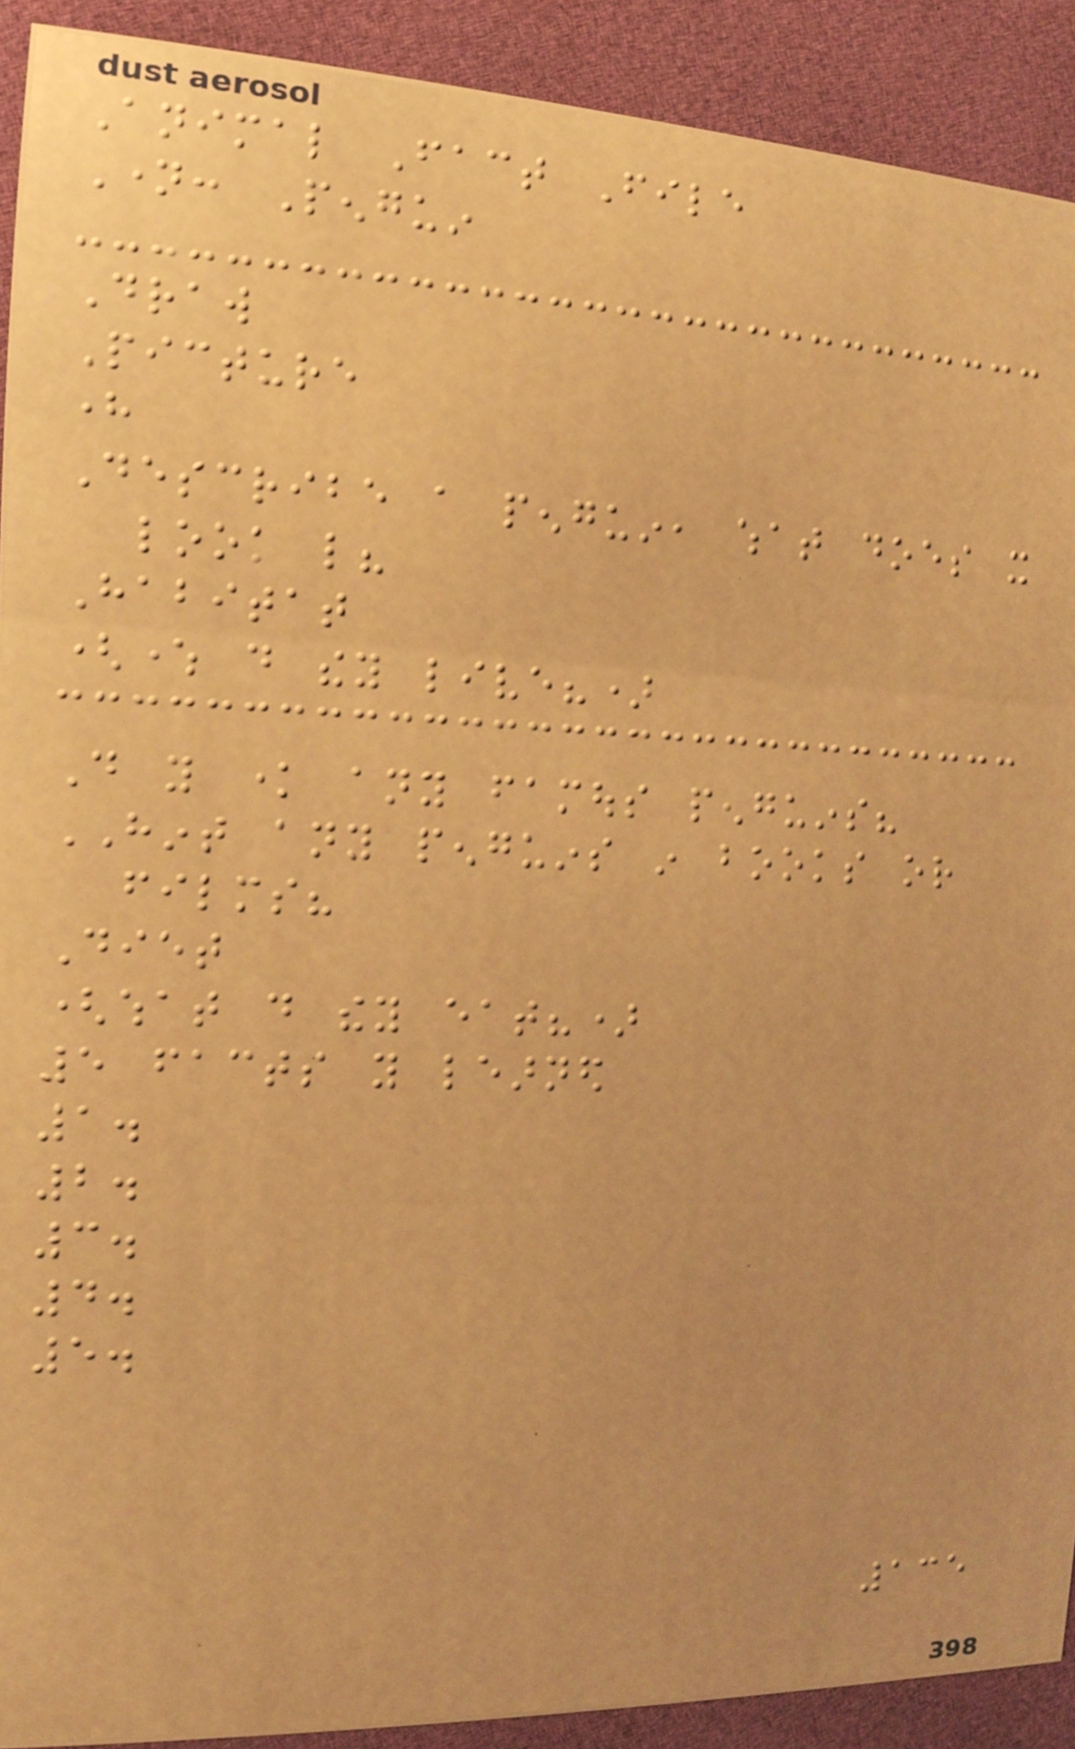Animal Fact File
Name: Penguin
Draw
Picture
here
Describe a penguin, what does it
look like?
Habitat
(where do they live?)
Do you know any famous penguins?
HINT any penguins in books or
films?
Diet
(what do they eat?)
5 facts you learned
1.
2.
3.
4.
5.
135
